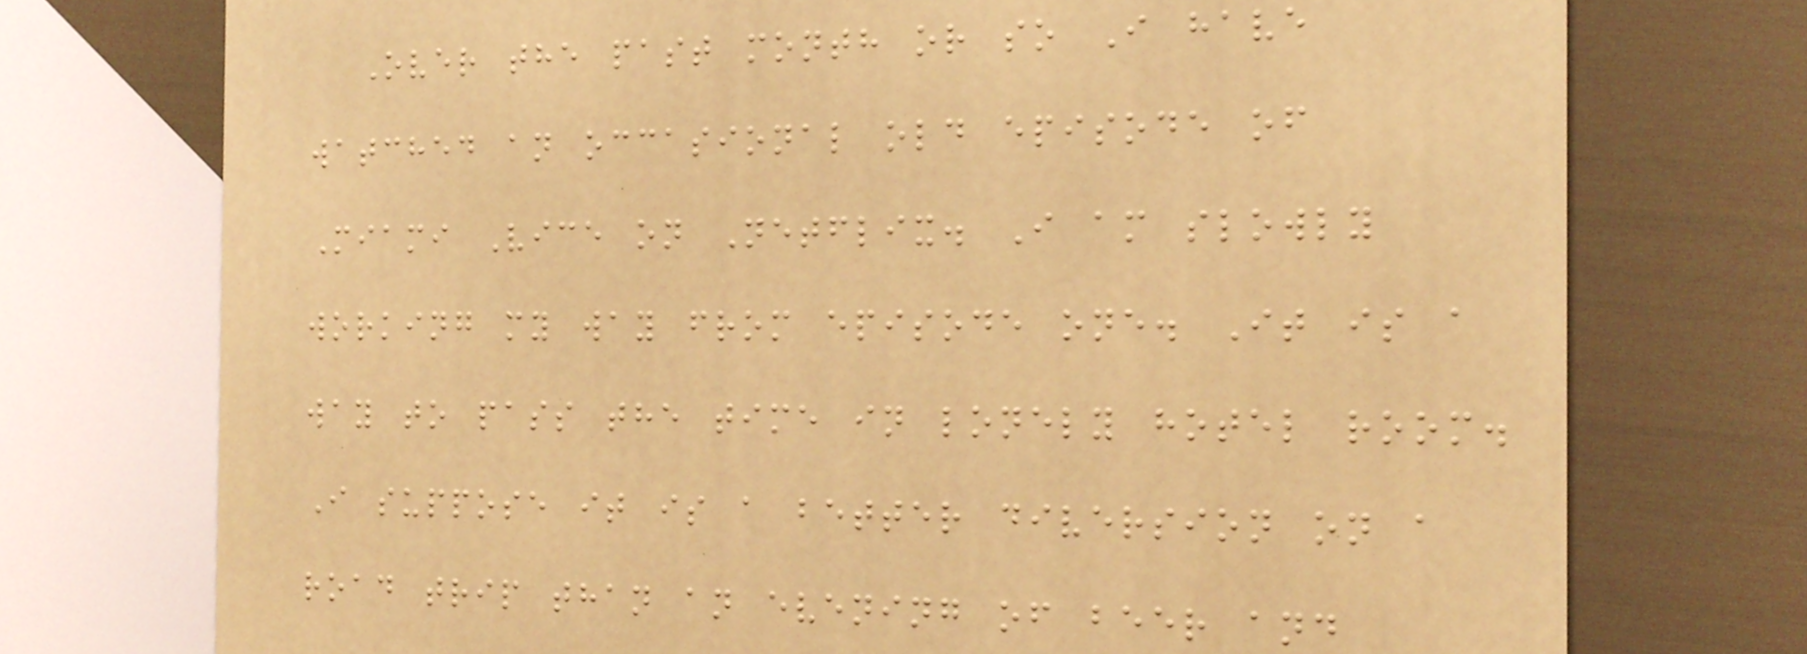Over the past month or so I have
watched an occasional old episode of
Miami Vice on Netflix. I am slowly
working my way from episode one. It is a
way to pass the time in lonely hotel room.
I suppose it is a better diversion on a
road trip than an evening of beer and
